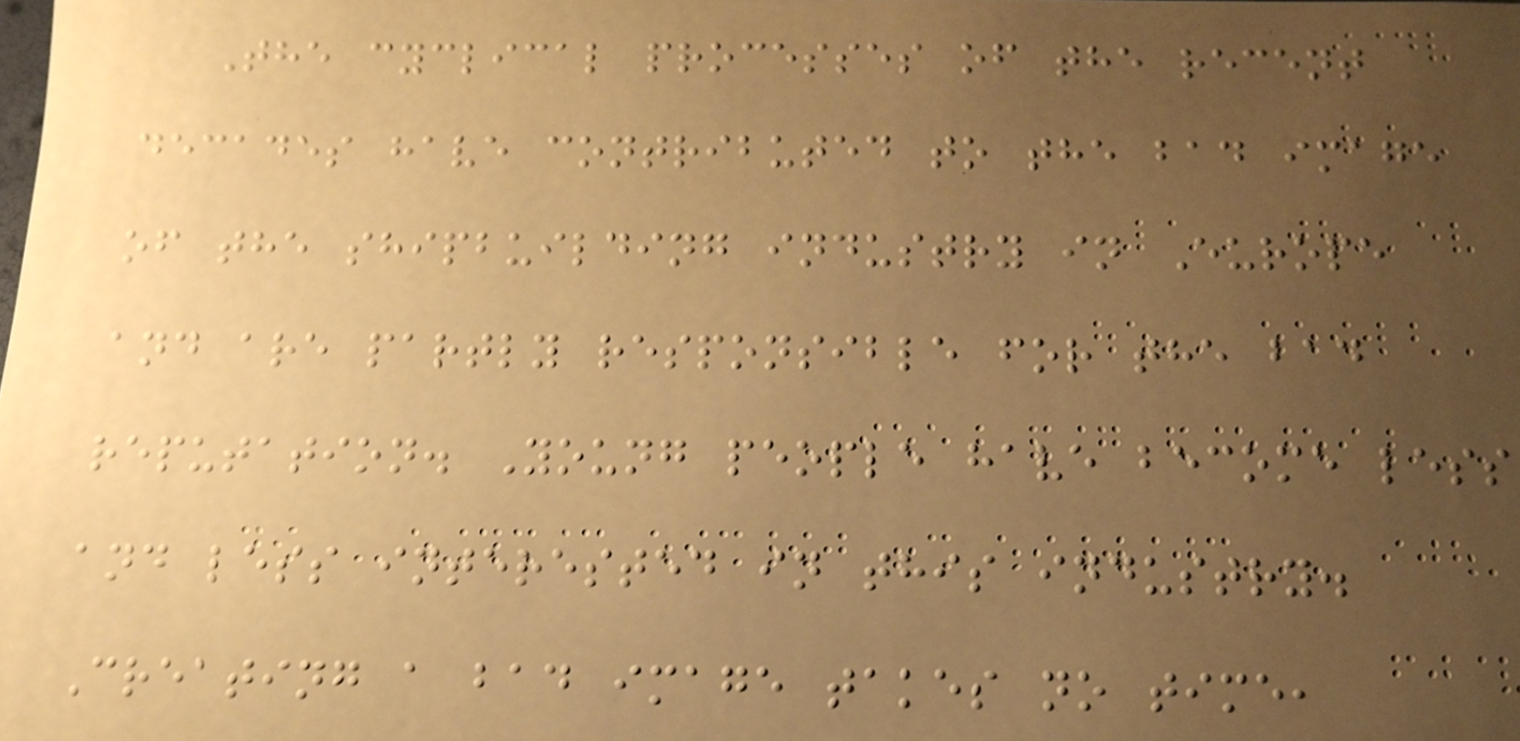The cyclical processes of the recent
decades have contributed to the bad image
of the shipbuilding industry in Europe
and are partly responsible for the bad
reputation. Young people have become less
and less interested in this industry.
Creating a bad image takes no time,
